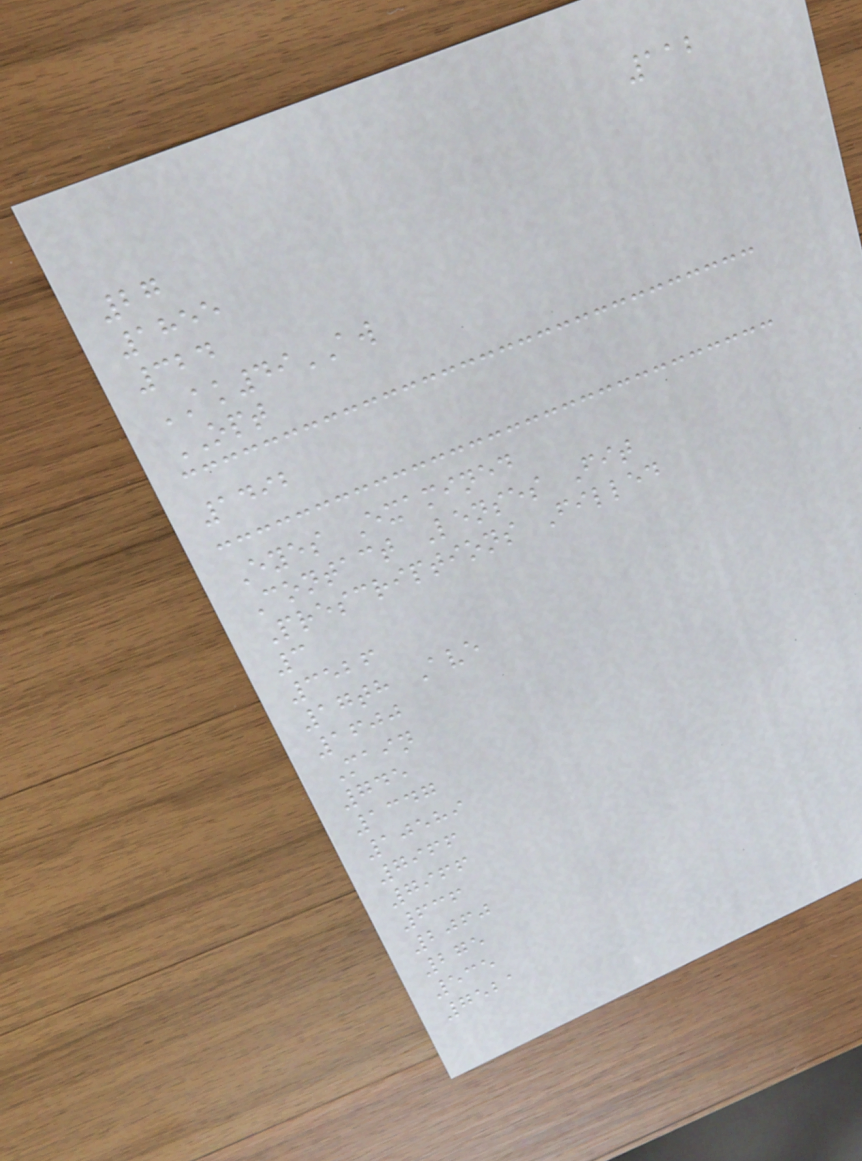112
27
1855
324
AK49AW
OPT
1492
Eyes Examined
Contact Lenses Fit
Prescriptions Filled
3
3526
17th Ave
1600
Main
745
1347
10589
7966
7966
636
2060
275
535
7521
